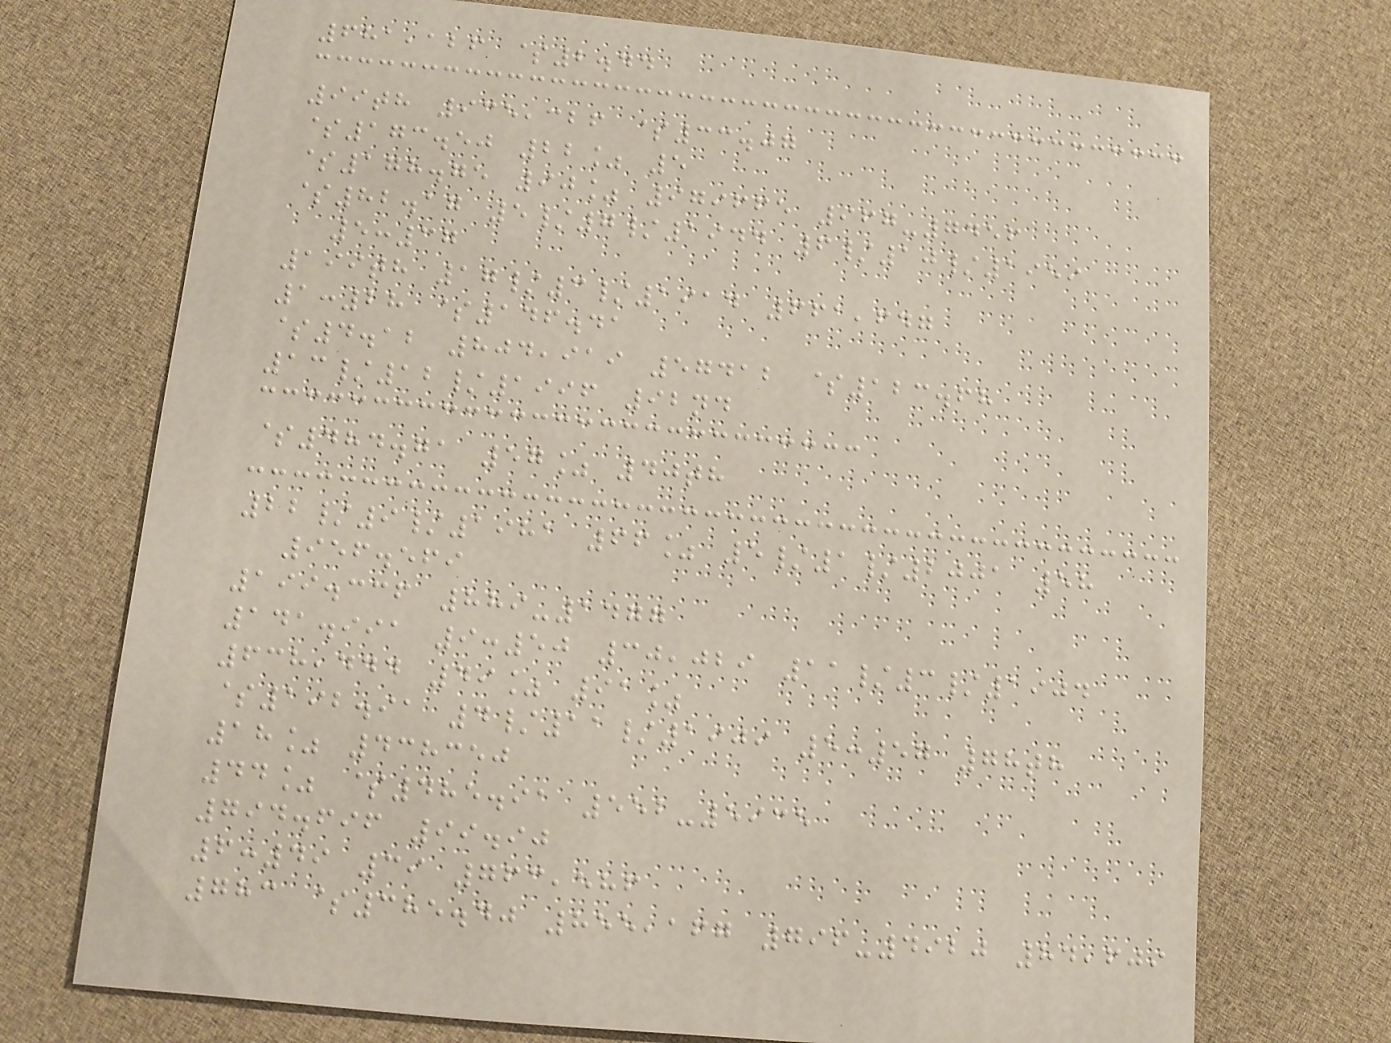681,126 $2.44
99th 935,326 $33.07
$173.50 22% 5
$178.75 90% 979665 967-7456
$82.17 5/7/1944 6/10/1959
5:37
199th 17/3/1914 661,647
1:28 $146.41
$4.12 804,919 57412 $123.68
13/12/1996 92nd
$484.71 57% 40th
22/9/1981 66% 5/1/2001 58
956.569
199.336 889-1477
141.991 9:50 30,029 11/3/1904
638,444 49% 91%
$192.91 4/11/1909 5:57 78th
18% 438350
44% $485.91 552-5935
794.696 99.90
6:49 39 763,586
783 $385.40 855,167 796-4920 84,609
